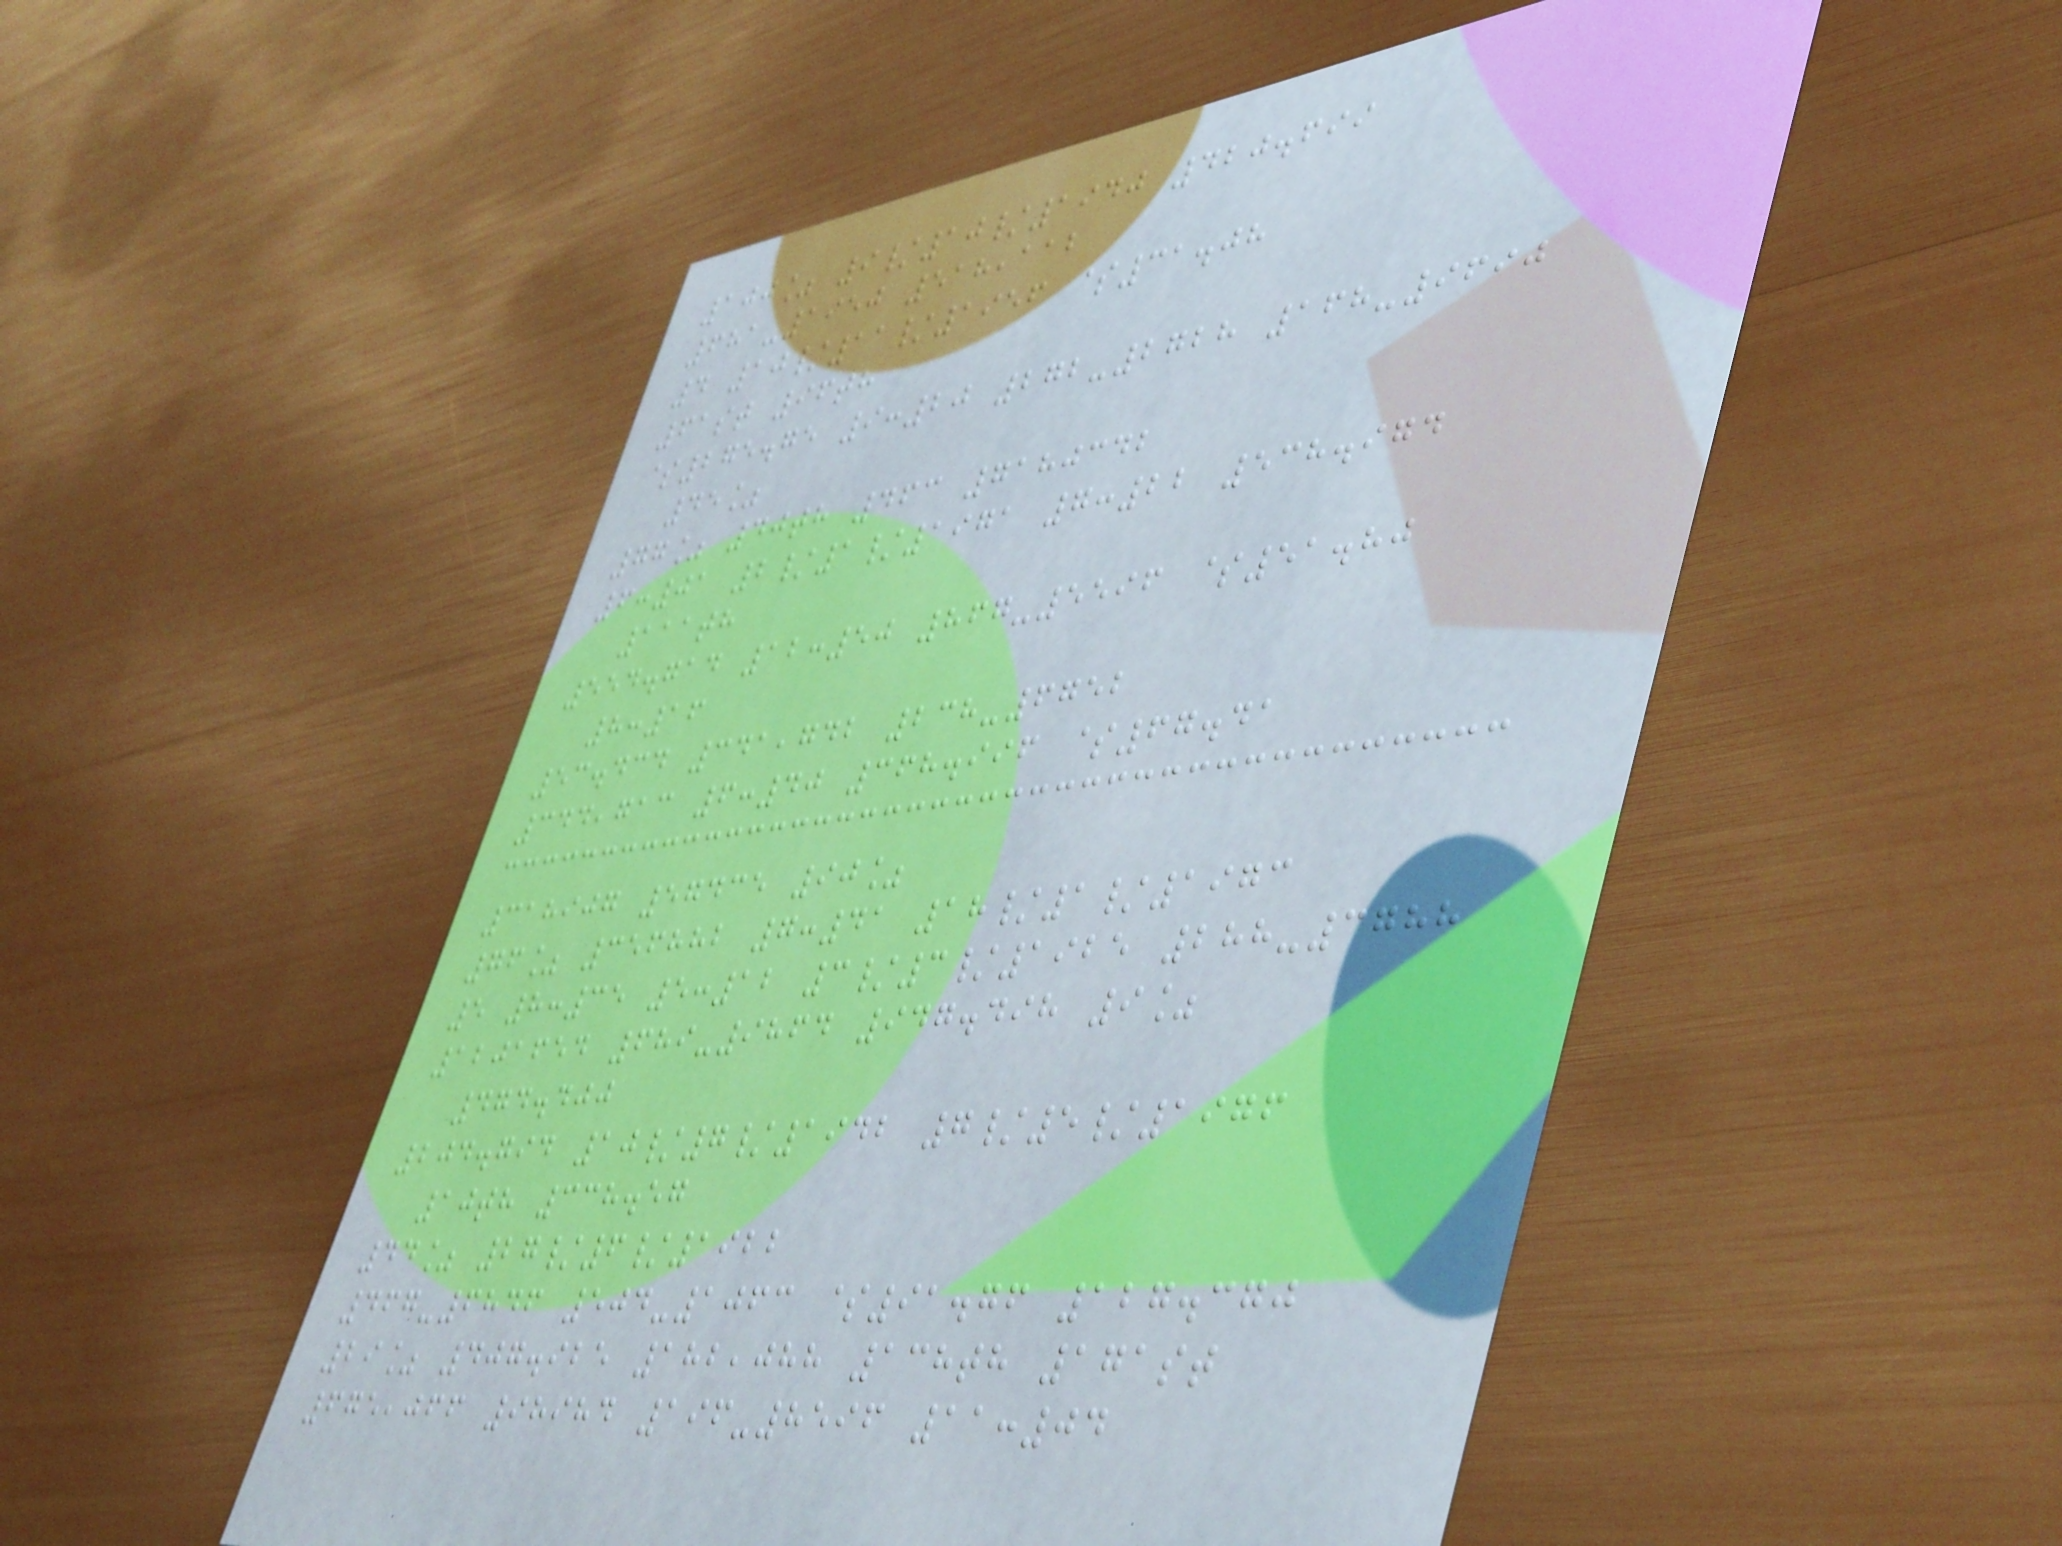100% 9/10/1940 420.699
681-1950 518,112
4 10/11/1956 $31.08
61st 96th
$275.75 9:20 272-2728 168-9690
45%
77% 40th 463 7180342
6:01 2/1/1971 7:22 538.974
111th
554.714 12:50 867-5596 $51.80
8:16
53.434 341,742 238-6752
344,713 6:40 368.996 $67.41
318907 57435 90%
76% 356882 7:41 18/1/1973
5 8:35 5:12 3/3/1925 288-3788
1201654 689-9864 947.498 9%
474.400
204.794 10/7/1942 7/5/1976
10th 338.57
44% 27/6/1922
467-6846 504-1063 $91.76 127.370
29% 407.925 182,088 138th 171st
675,066 98984 196-8596 11:04
